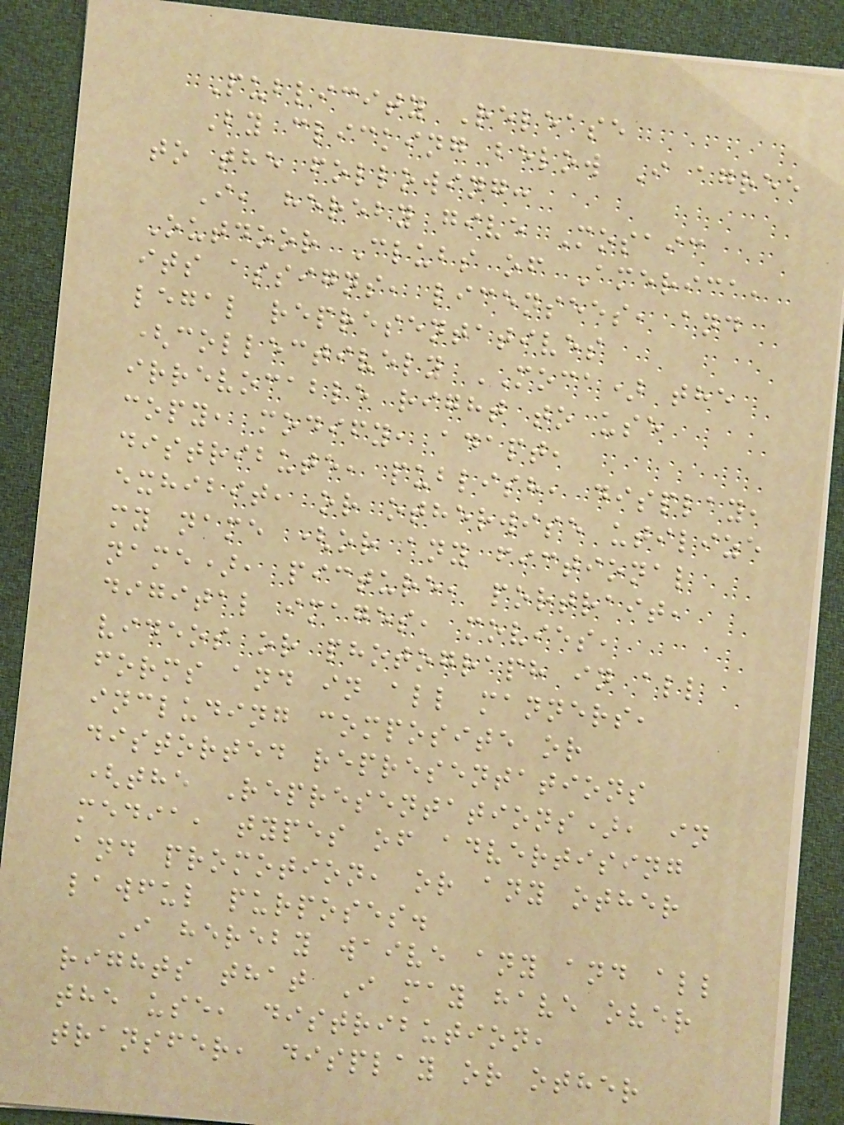Publicity Release
By clicking below I agree
to the following:
I, hereby give Mosaic
Outdoor Clubs of America,
its assigns, licensees, and
legal representatives
(collectively MOCA) the
irrevocable right to use
copy, modify, adapt,
distribute, publish, display,
exhibit, or otherwise utilize
my name (or any fictional
name), picture, portrait,
digital images, movies,
videos or photograph in all
forms and in all manners,
including composite or
distorted representations
(the Representations), in
media, types of advertising
and promotion, or any other
lawful purposes.
I hereby waive any and all
rights that I may have over
the use, distribution,
transfer, display or other
